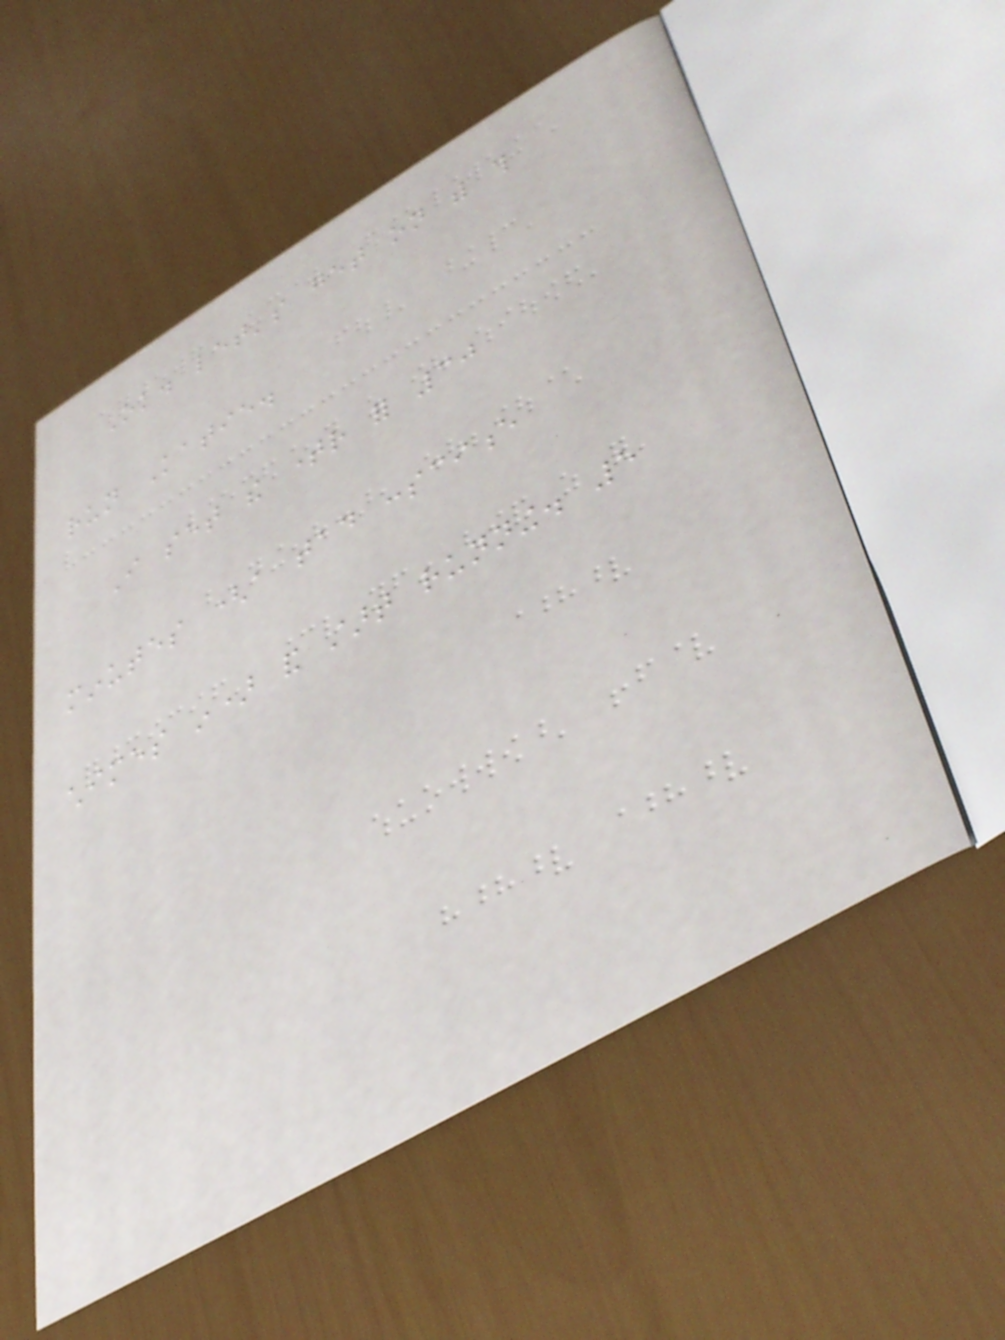Ok. let's get on with this
run Katie.
I set the timer for 30
minutes (a tad conscience
chimes in) and start running. 5
